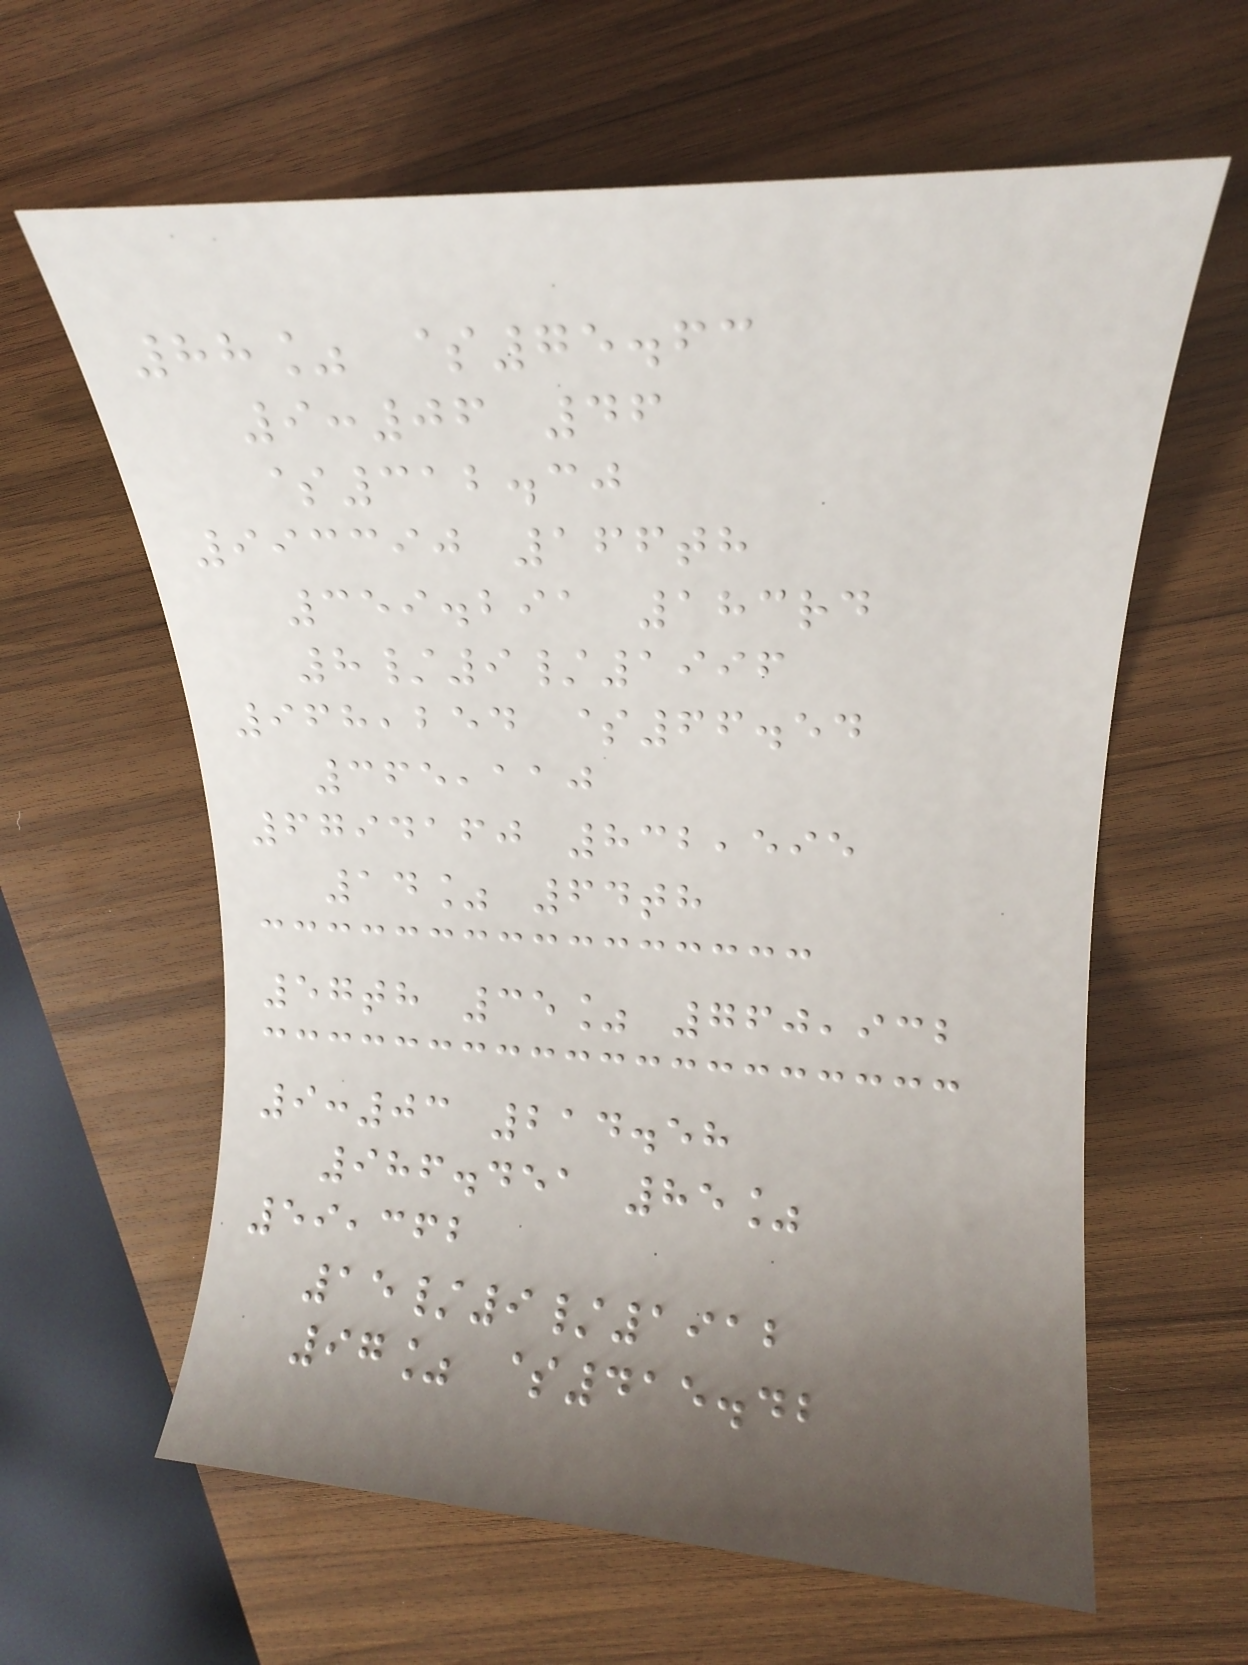88% $75.63
9:06 46
$312.30
993390 166th
359.291 183rd
8/9/1996
968,254 $66.54
365,110
6794160 832,595
14% 64th
57th 35% 760,932
9:03 214.58
986.451 85%
59,362
15/9/1912
97% $415.42
